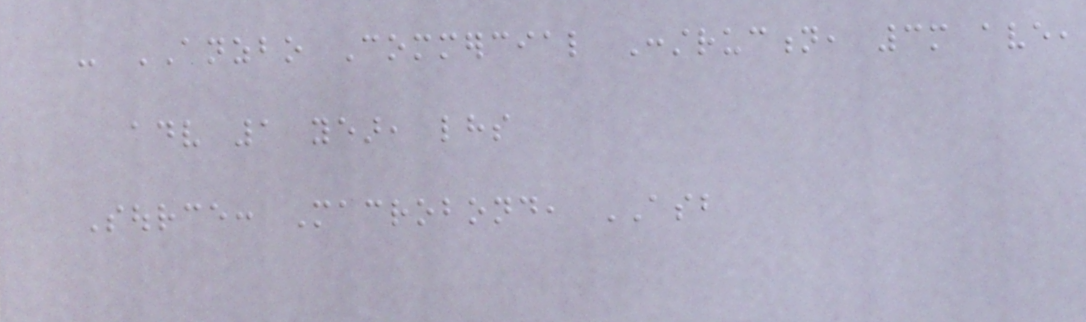- ANZBO Commercial Construction, 3m ave,
adv 1 year, lhs
Source: Macrobond, ASB
